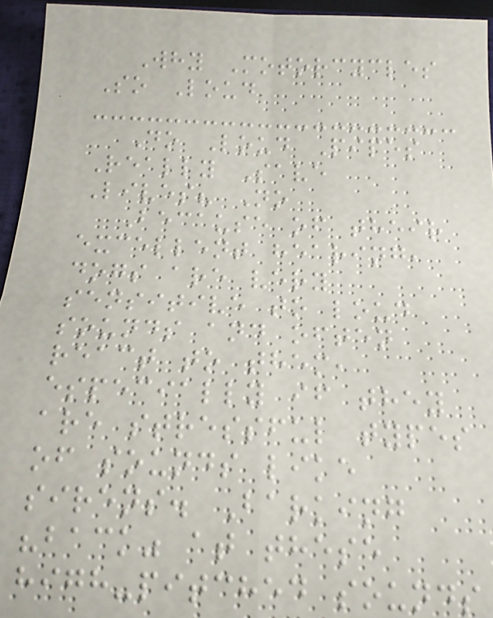Why Motorcycles
So Loud
Do Loud Pipes
Really Save
Lives? No
Because of their
excellent hearing,
dogs are very
sensitive to loud
sounds and often
react to them,
especially if they
are stressful types
of sounds like
sirens. Barking
"back" at these
high-pitched sounds
